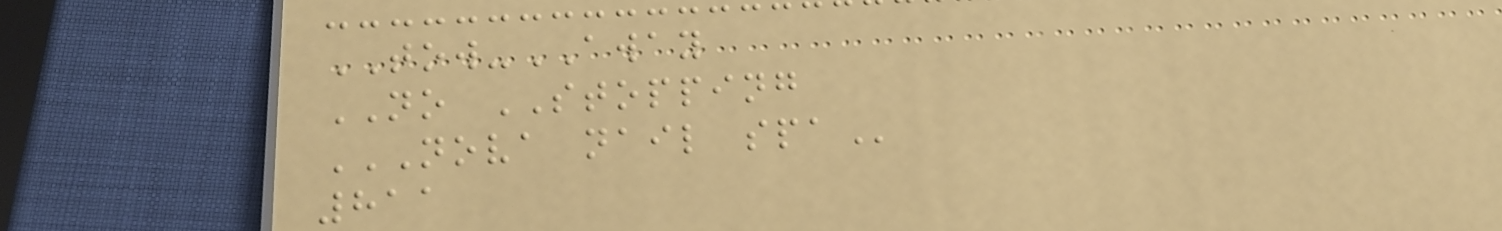TOW-AWAY
NO STOPPING
NOVA NAIL SPA
811
